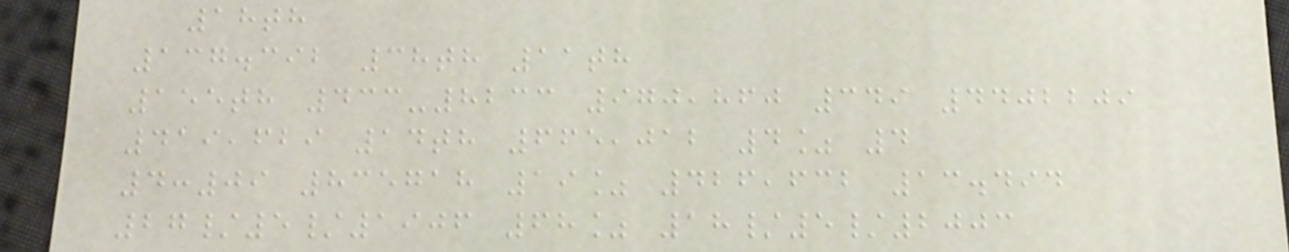18th
137.392 38th 11th
155th 433-8233 970,860 349 4402209
419,629 14th 665,012 4% 4
4:09 835718 19% 426,632 13.494
27/5/1906 68% 18/5/2003
